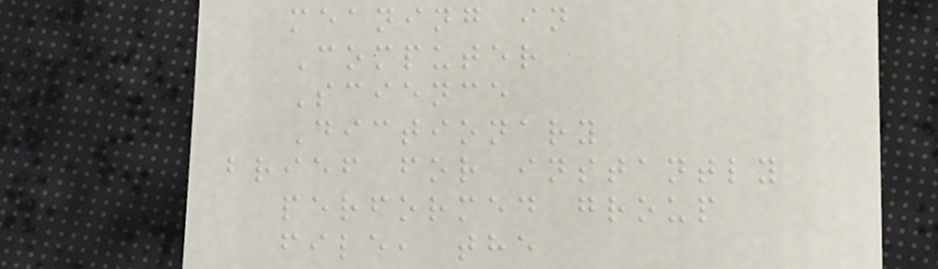meaning in
Computer
Science
Dictionary
brief for instantly
performed group
file, the
